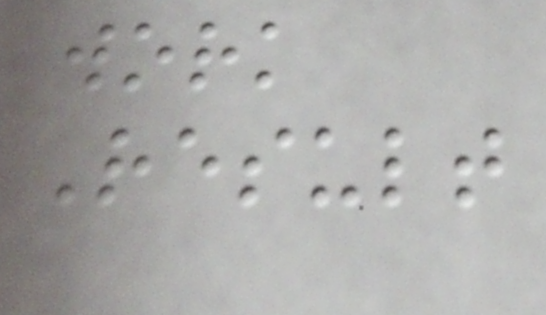work
Result
